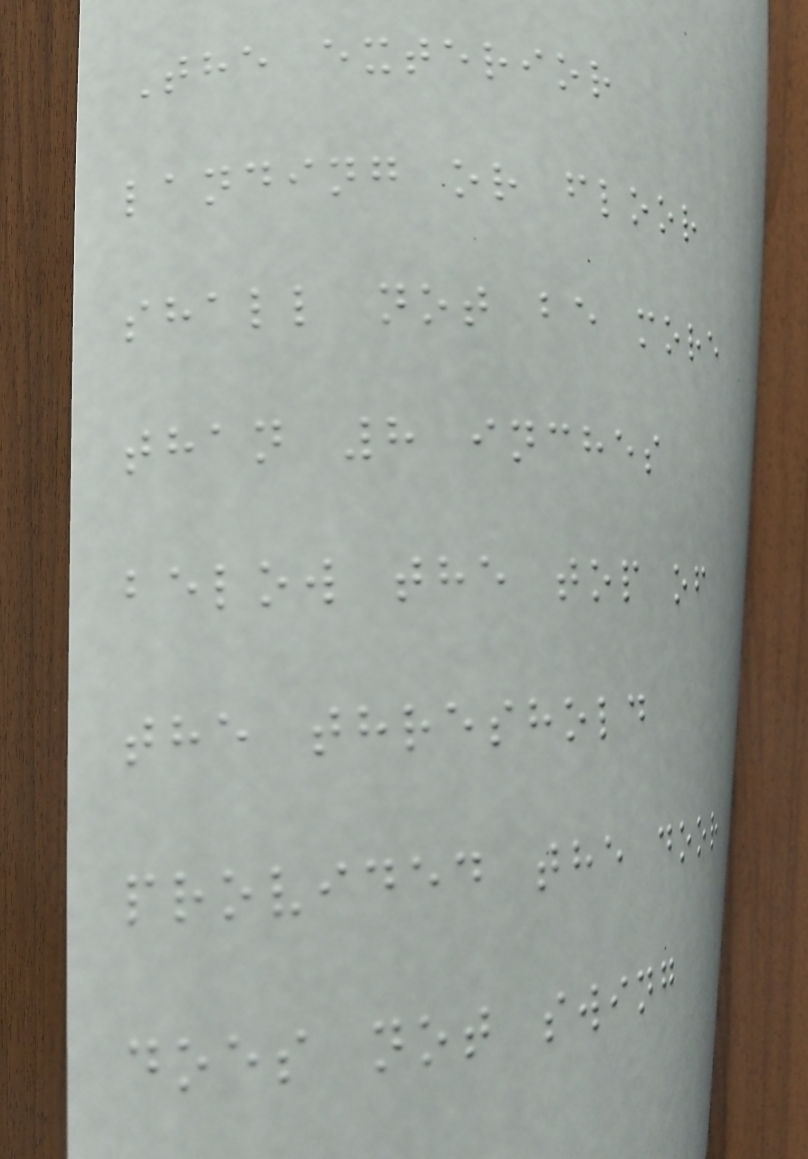The exterior
landing or floor
shall not be more
than 8 inches
below the top of
the threshold
provided the door
does not swing
